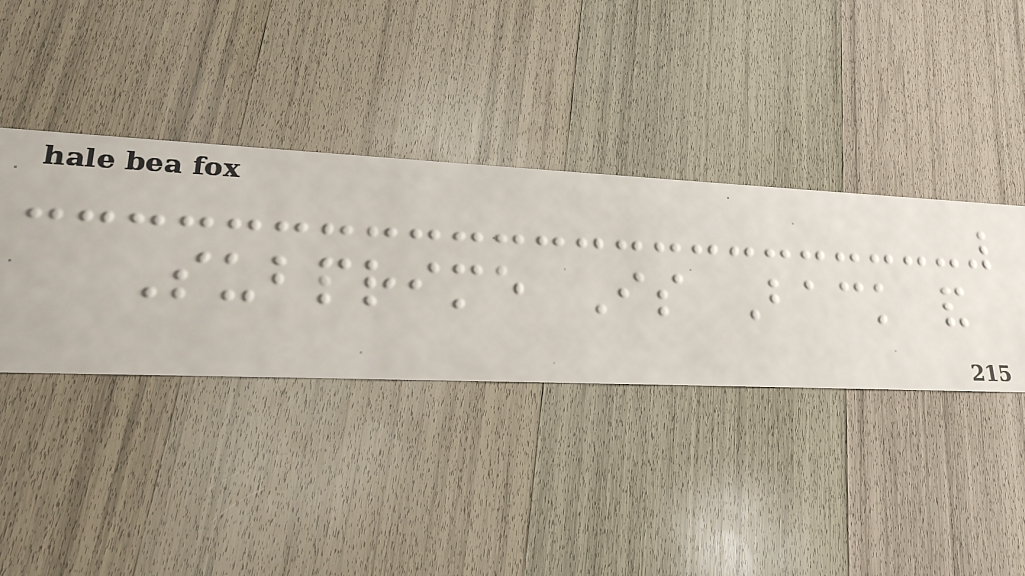Subprime Is Back and
